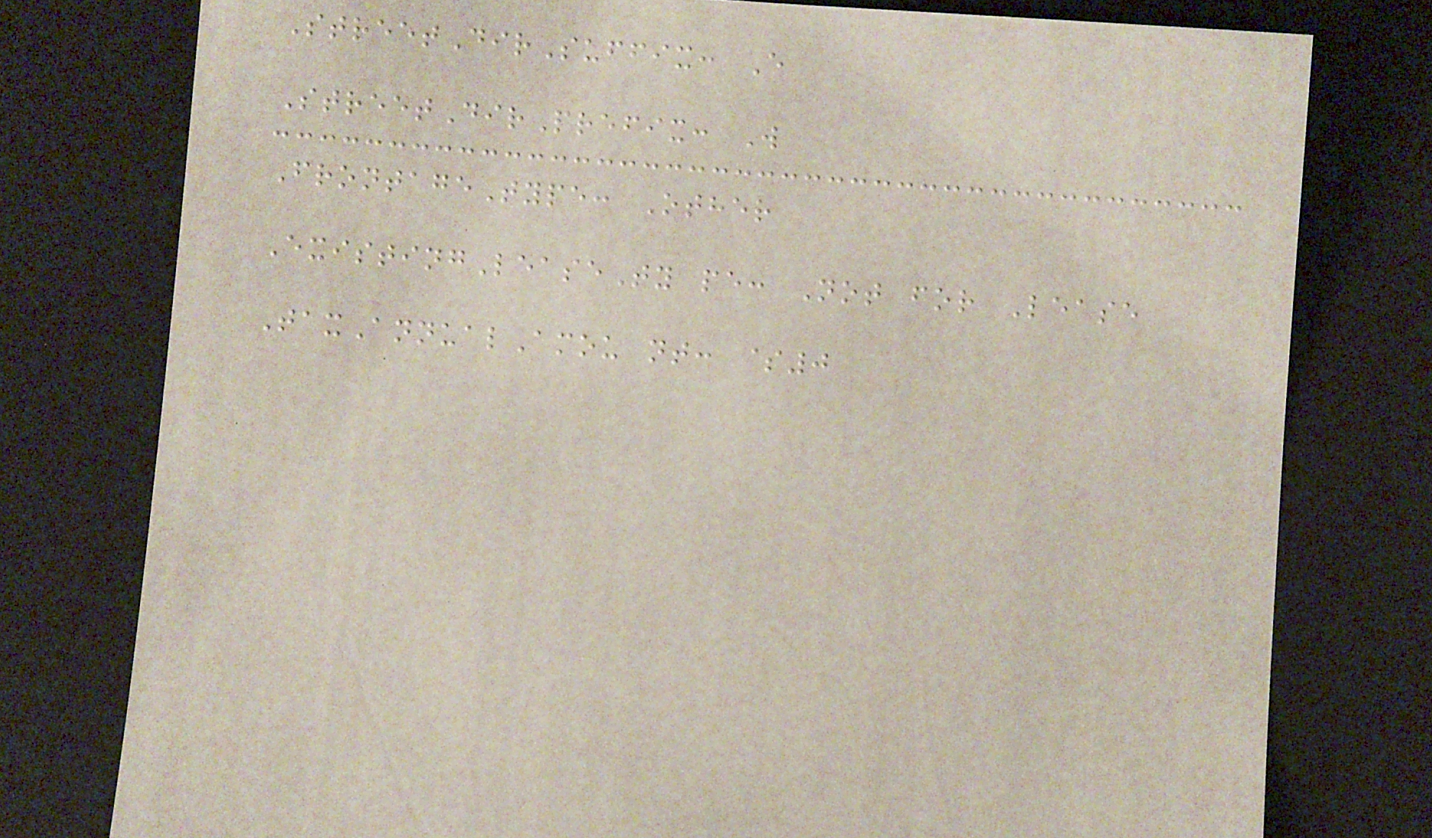StreetDirSuffix: E
StreetDirPrefix: W
FrontageType: Other
ExistingLeaseTy pe: Not for Lease
TaxAnnualAmou nt: $0
